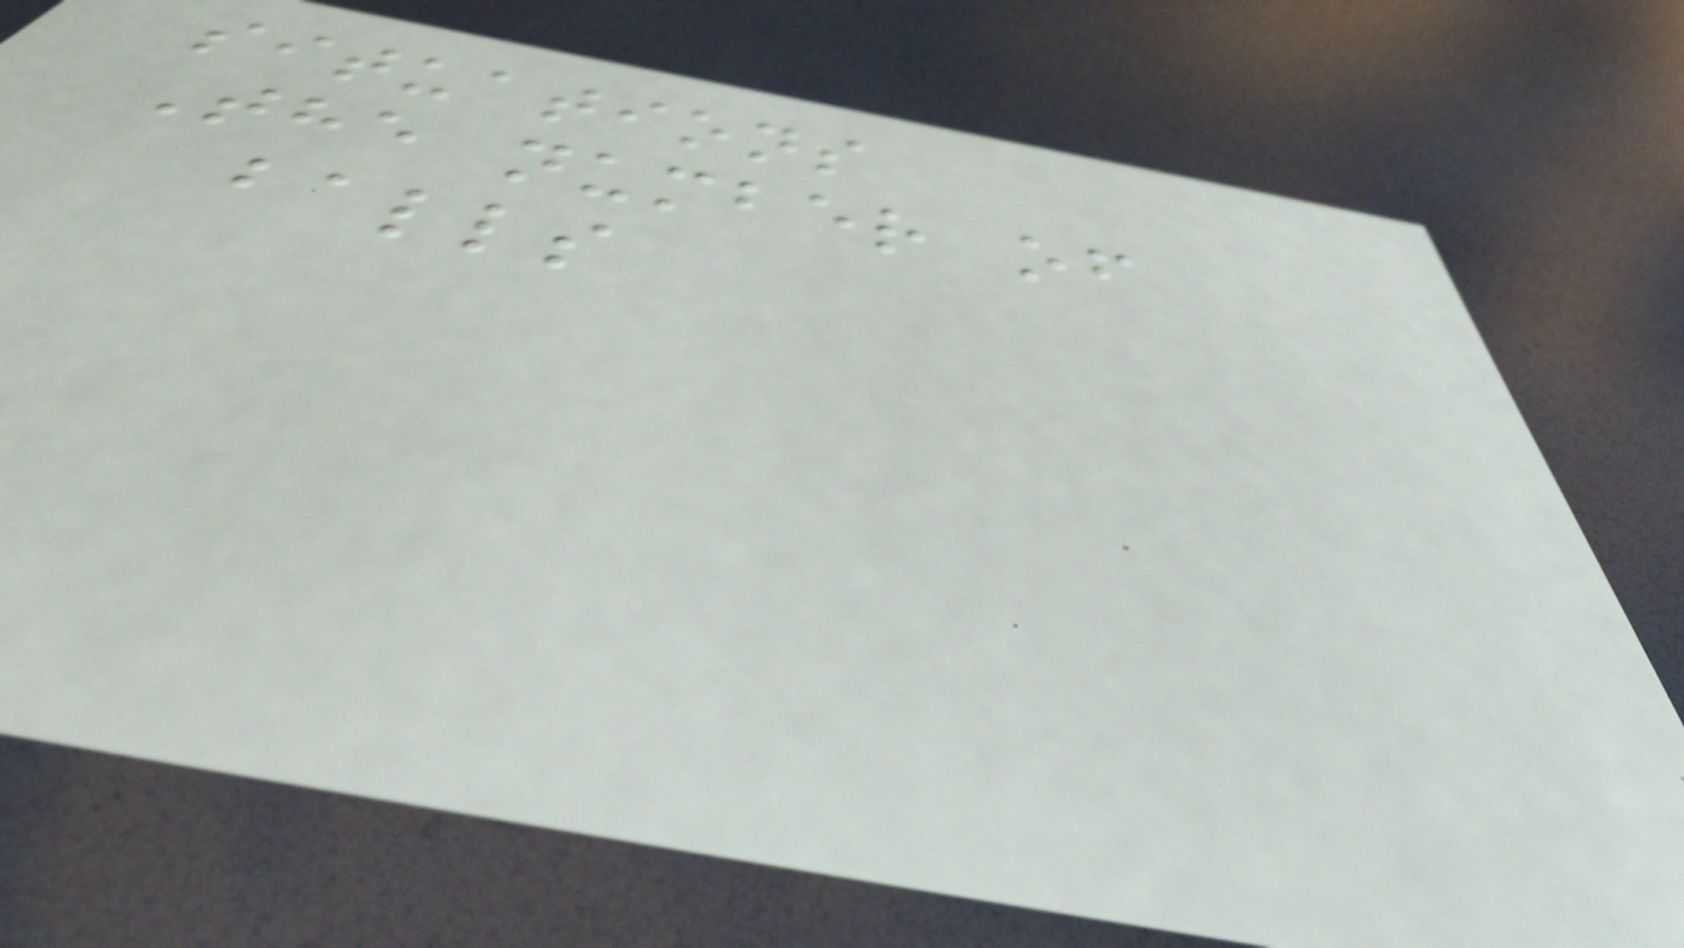situations
The number of
balls
